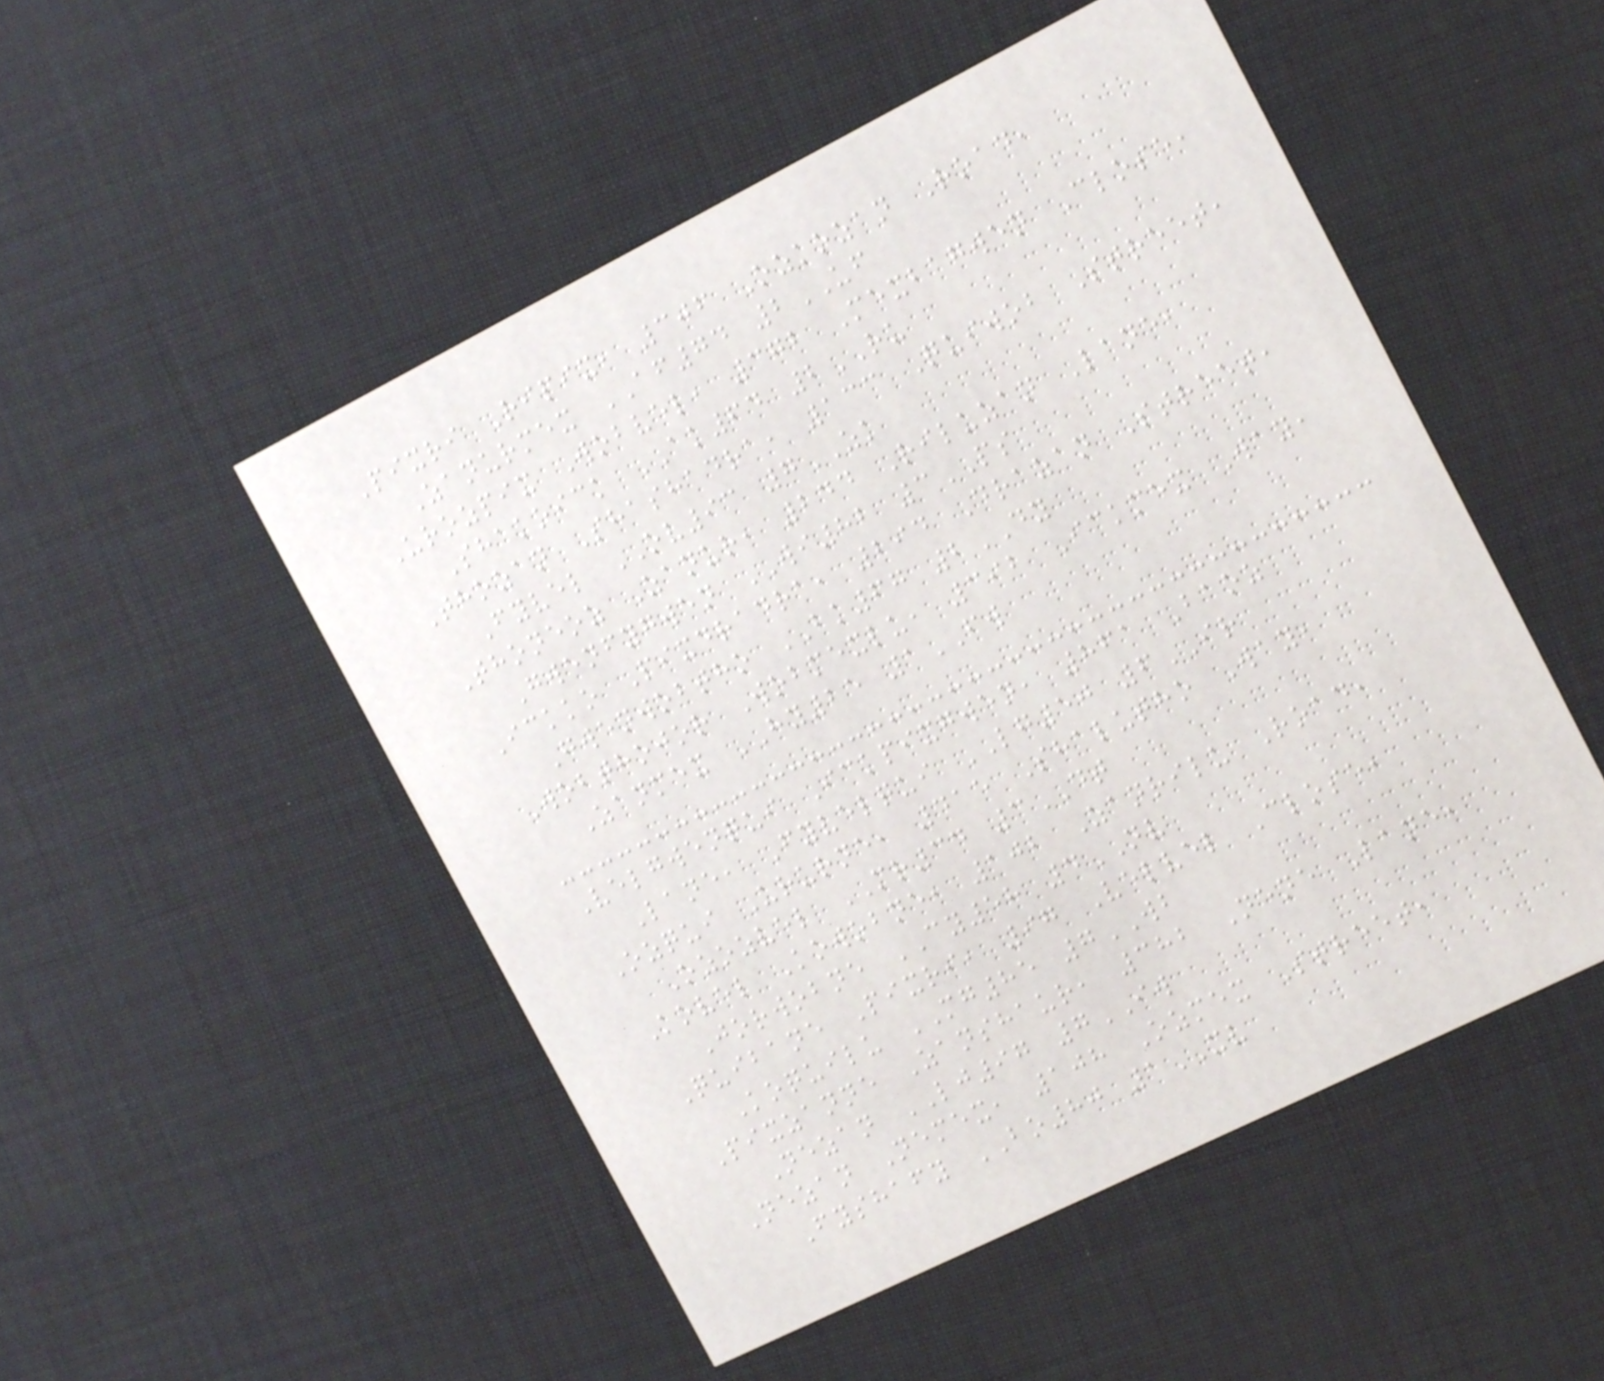Pixri Ripix, 306 Ozkozan Road,
Zanurmex AF74 2UF
Urozpix Wobvel, 372 Mexbagwen Close,
Shakoick AK64 2RU
Thozan Shashadra, 133 Quiwob Street,
Fyvel OV93 7ZK
Thoneoz Zanur, 244 Riluzan Lane,
Gwenfygwen WI82 3PS
Ickko Pixdradra, 294 Drazan Street,
Gwenwobtho BK67 2DY
Wobthojor Wobmexlu, 392 Ickmex Way,
Zanmex HY25 1FW
Velgwenqui Ickpixgwen, 861 Baoz
Lane, Fyvelqui LG50 6IR
Ozqui Ururne, 415 Shalutho Way,
Ozozvel MR34 3DT
Kovel Kowobne, 102 Zanrilu Road,
Jorwobne CY58 4NV
Quibane Pixri, 97 Velvel Close,
Koquilu MG85 7WB
Pixzanne Zanshaur, 382 Nene Lane,
Nezan LJ97 7IW
Nezan Nemex, 108 Ozmex Street,
Fyshafy BO80 1XV
